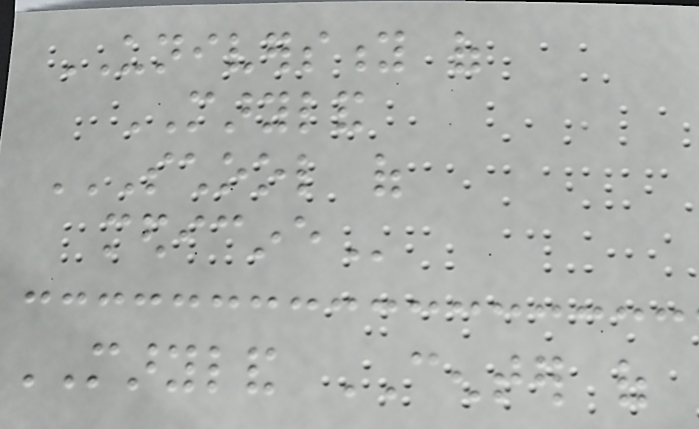UNIVERSITY of
MARYLAND
SCHOOL OF
MEDICINE
MARYLAND CENTER of
